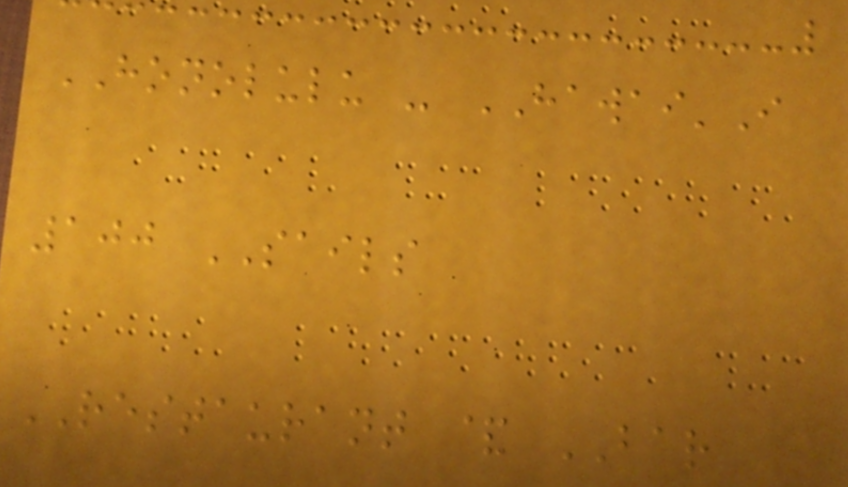HONOLULU - HAWAI'I
100 SAILS
RESTAURANT & BAR
